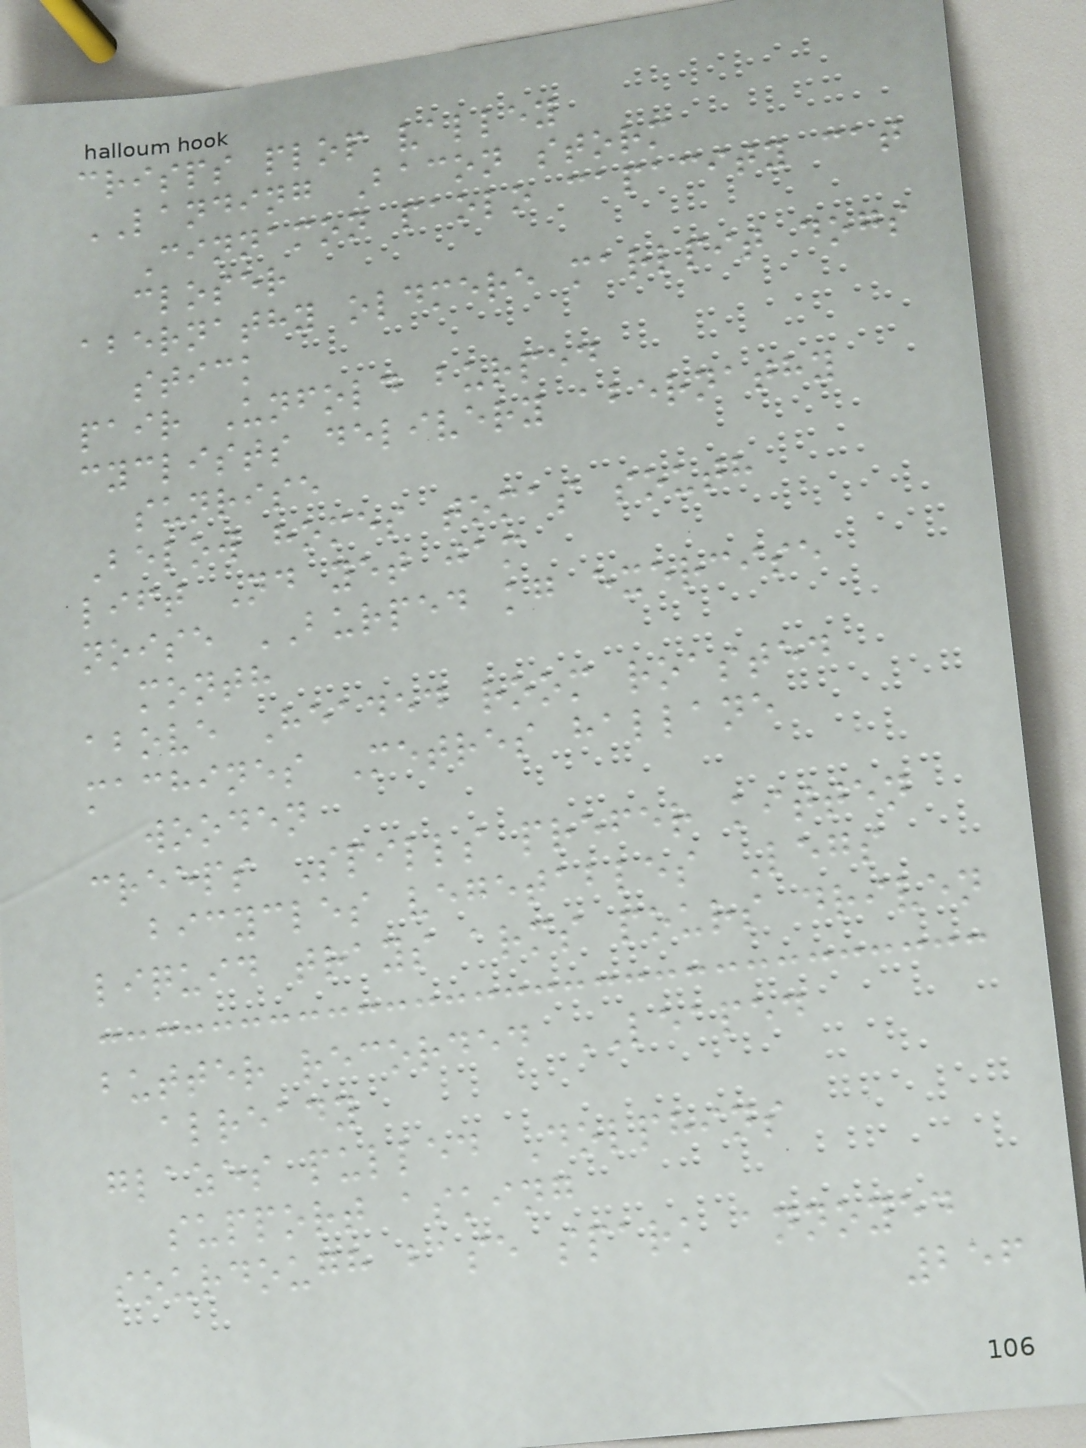crisps plop valley
LANDING Bacon storm
Cinnamon paolo capacity cat
closer
abernathy oldmere marlpit dogs
stick
pair Unfold burped
cyclists delivery abernathy
sunrise
Below homes tomas south
lift Nd yet jam
noise BURPED kg exercise
month
above Headed room roasted
machines Metres hallane
wooden
creeps Spills prefer kitten
bicycles vegetables Legs
liquid trays arms pours driven
butter recorded LEAPED
already
glazes pulled Dolphins
support asking
sourdough base spark annoyed
256
